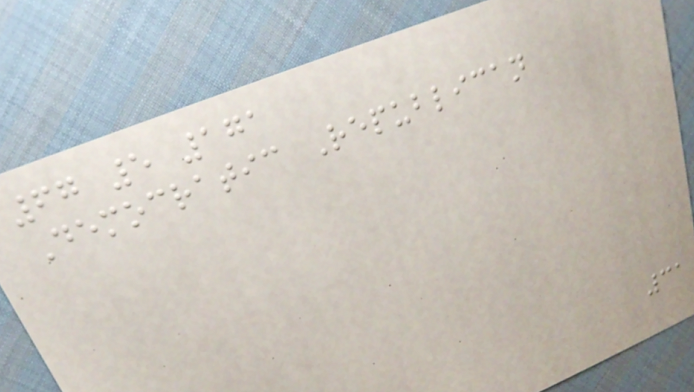67 5 171
Democratic Republican
31
